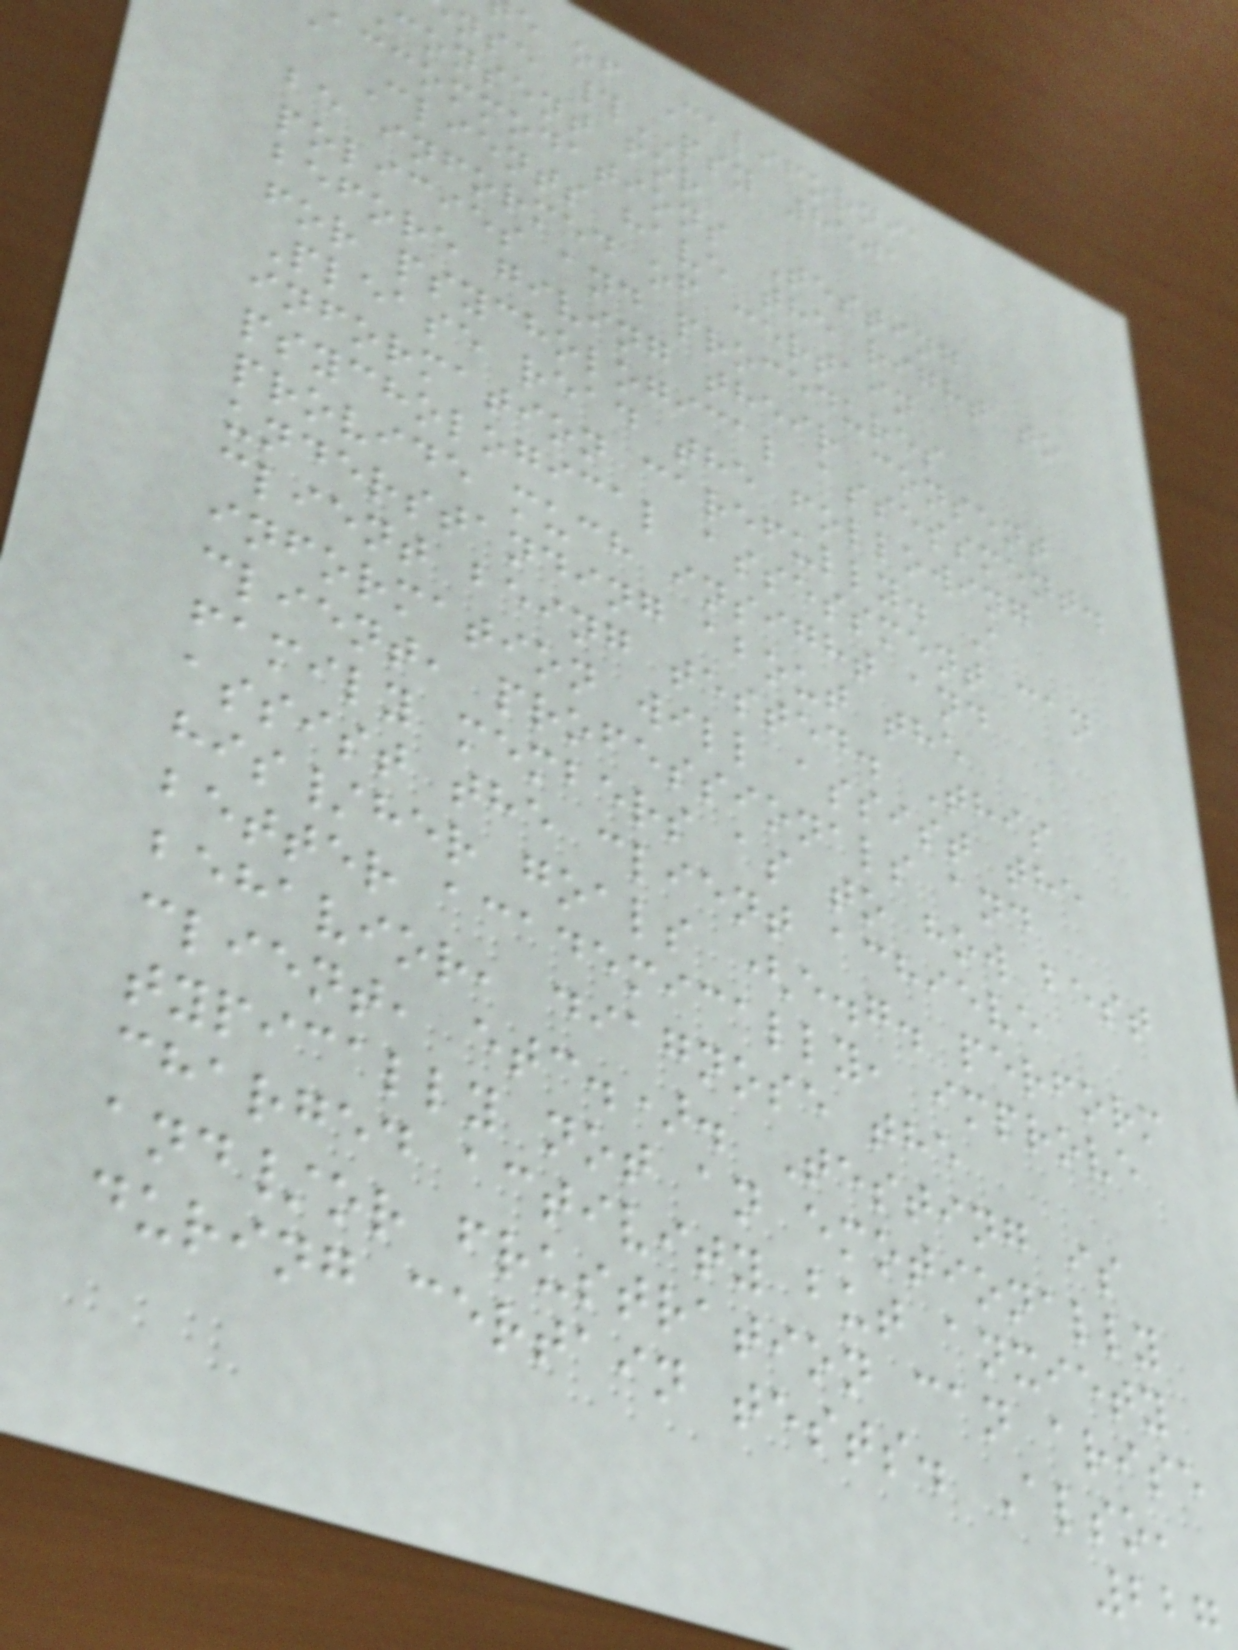e of California
nse #PSY 8501
consent for
accommodations Testing
Clients have the right to
be informed of certain
policies and procedures
before giving their consent
for psychological assessment.
Please read the following
information carefully. A
psychological assessment can
provide much insight and
understanding about the
client being tested. This
information will assist the
client, professionals and
family members as to how best
assist the client achieve
his/her goals (e.g. perform
better academically, improve
behavior, diagnose the
client, etc.). Testing is
typically not an emotionally
charged activity but anxiety
and/or frustration can arise
during certain tests. Also,
227
